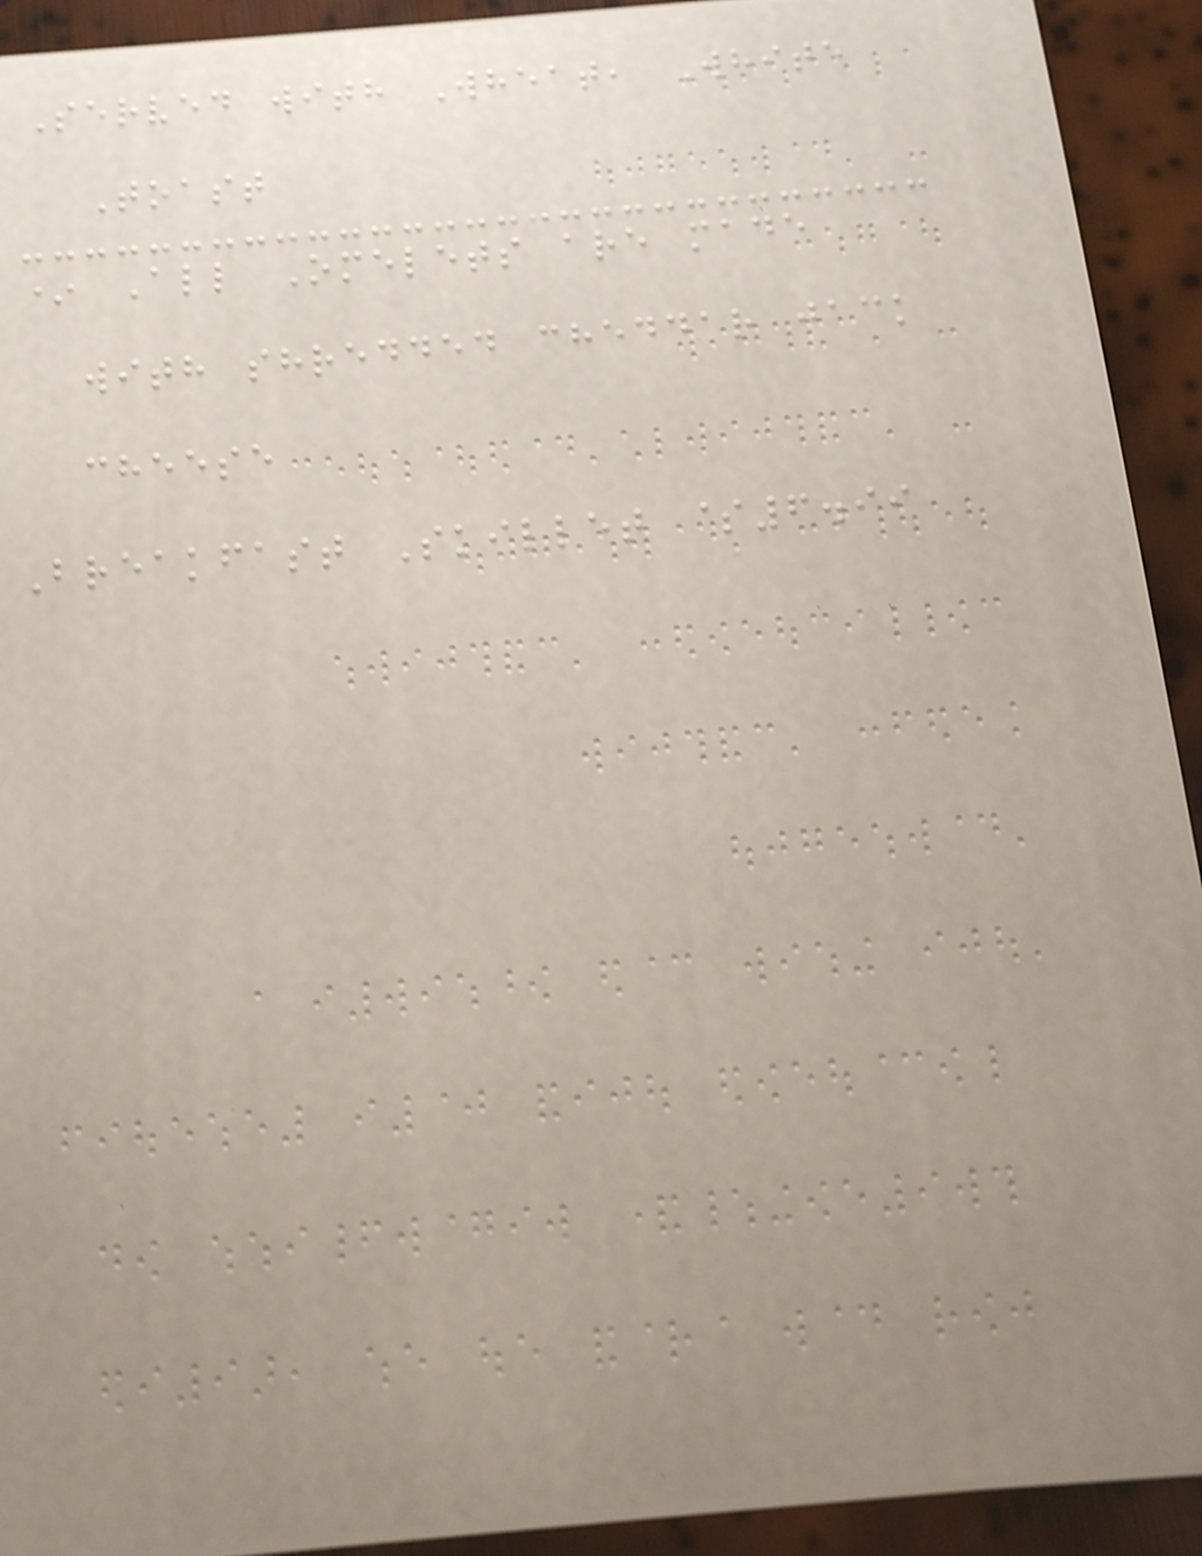Served with Wheat, White
Toast
* All Omelets are made
with shredded cheddar jack
cheese
Breakfast Skillet $6.99
